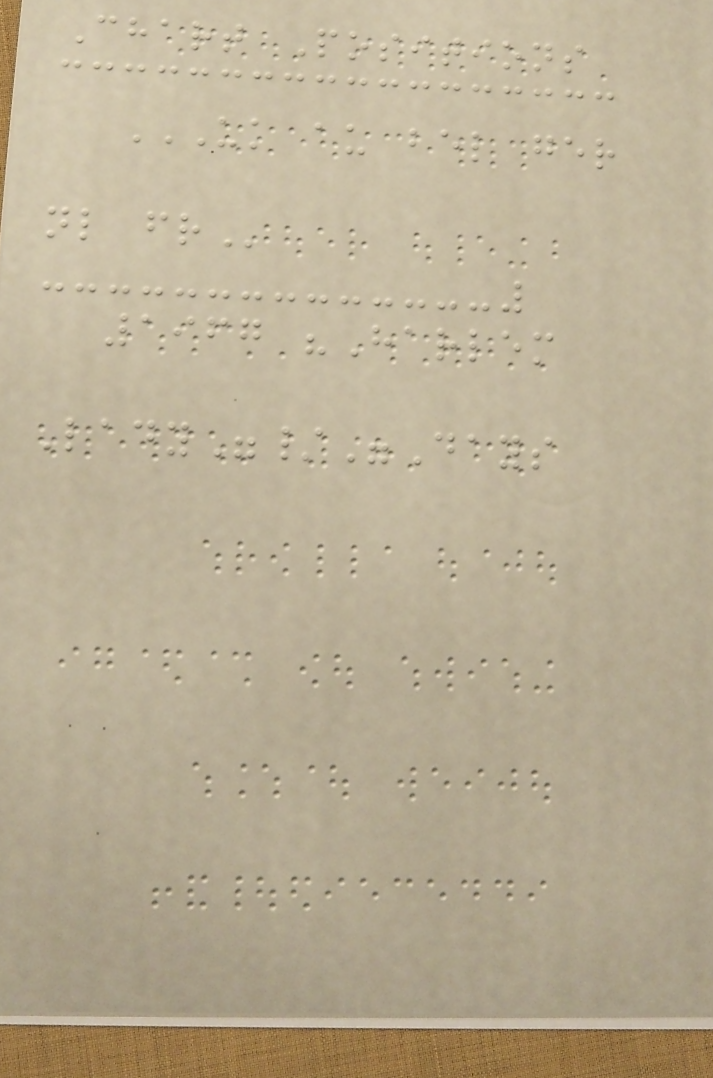Chart Positions
UK AU BEL GER
NL FR
1967 "Harlem
Lady"/"Days
